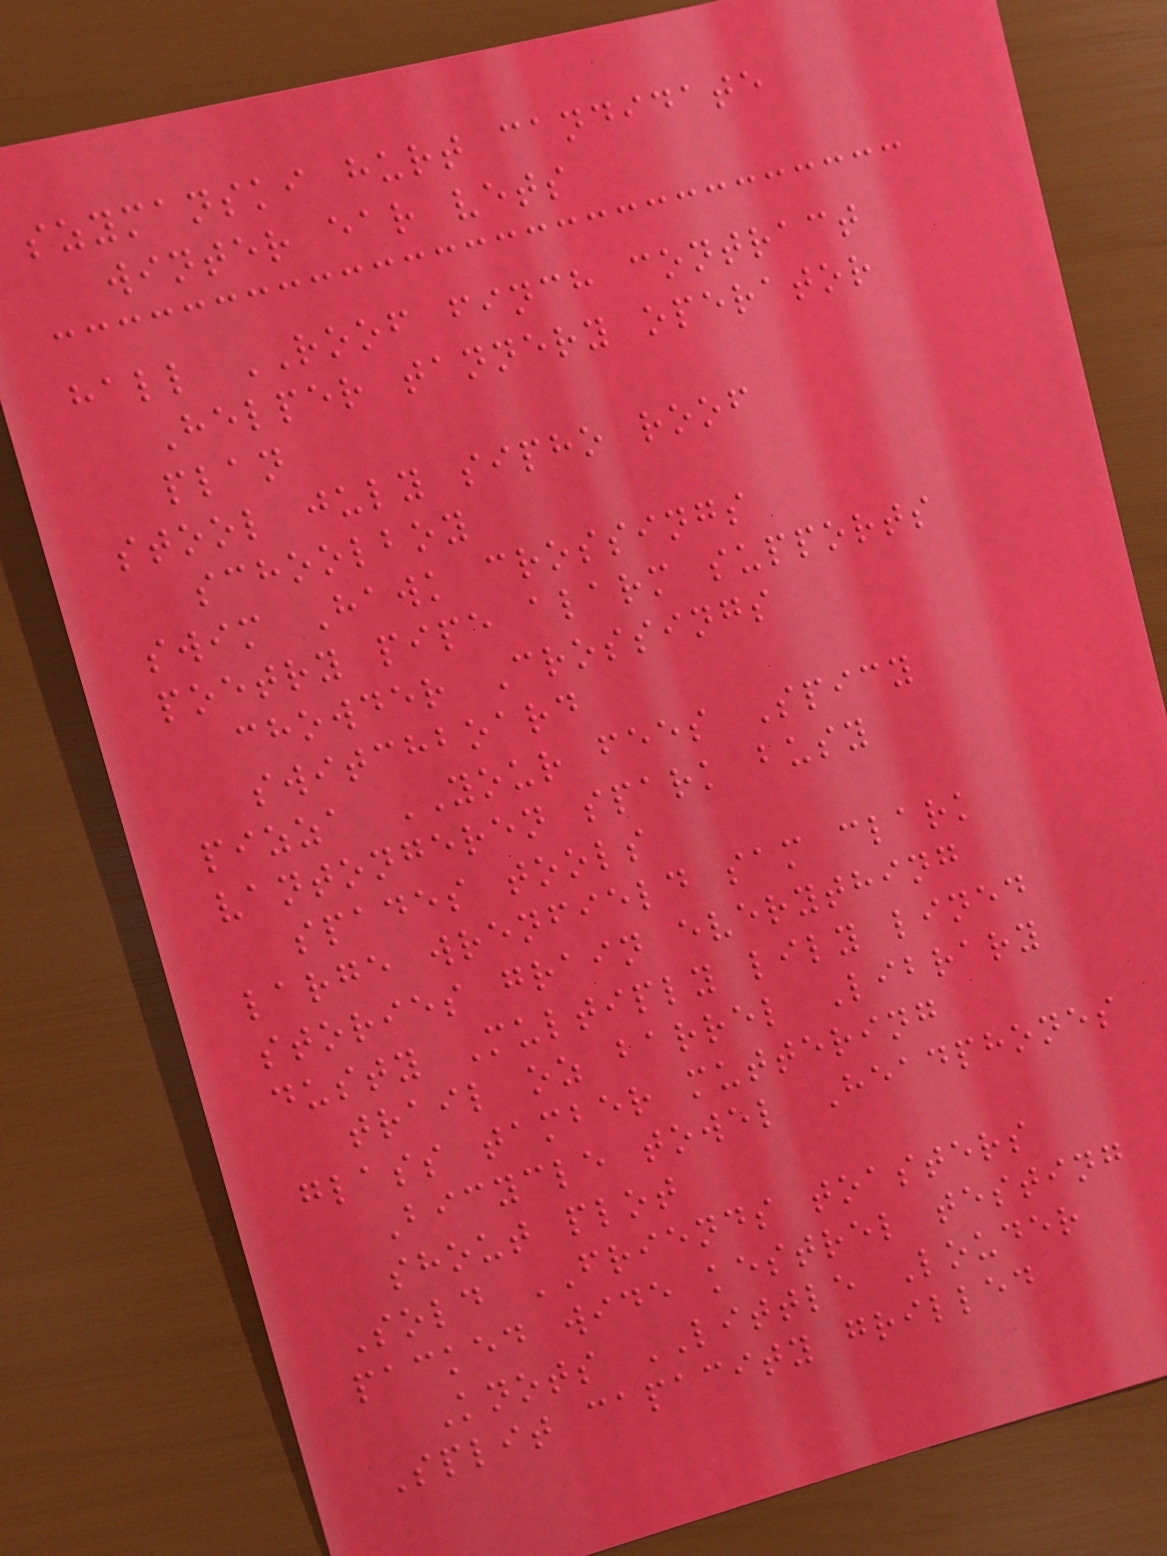szymanski hurt candidate
winter ear vets
hall ROOF finch contract
Helper tannery operator
plan
stool july sipho roof
schoolboy
swim Hawk crossings
poetry pipe alarm supports
chowder Crossings
switchboard
pizza YOUR fees Spicy
vantongeren spark busy
spades tools
large wrenfield sam clark
stories grain everything
dusty Multiply lily lined
trail oz barrel Library
glass tamber muttering
Bicycle towel Headphones
shout plot
Sold FRIENDS toasters
packed wide kestrel testing
Knots LITTLE Louder
Split capacity grilled
